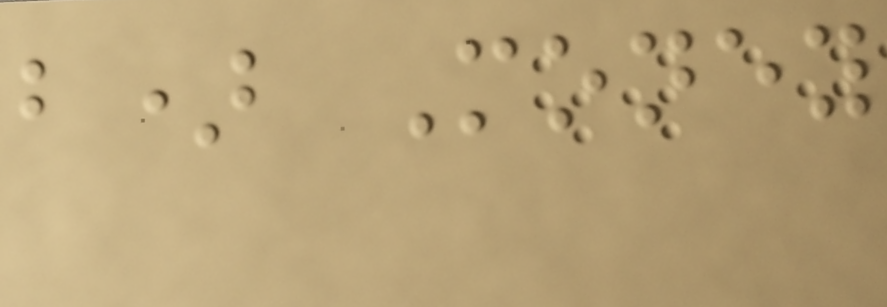b) Money
